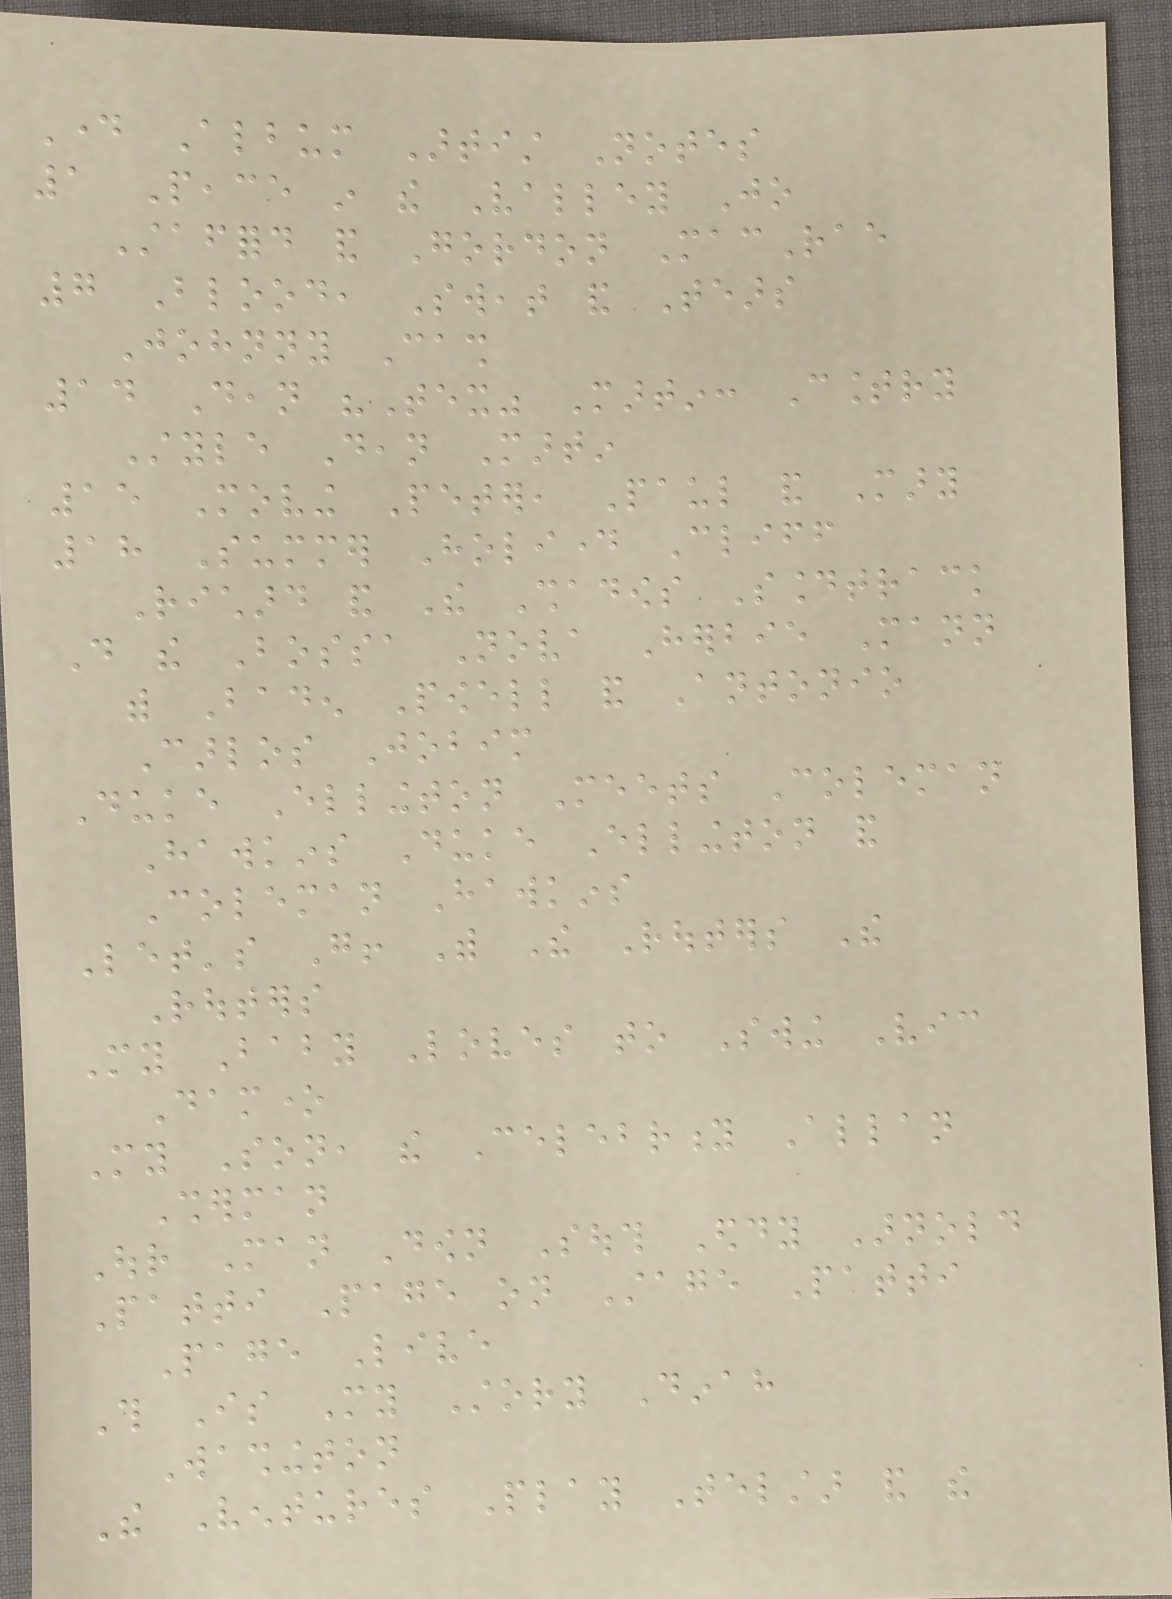Day Album Artist Notes
1 Peace in the Valley Jo
Stafford and Gordon MacRae
7 Blood, Sweat and Tears
Johnny Cash
14 Dean "Tex" Martin: Country
Style Dean Martin
15 Moving Peter, Paul and Mary
18 Summer Holiday Cliff
Richard and The Shadows Soundtrack
Do the Bossa Nova Herbie Mann
with Baden Powell and Antonio
Carlos Jobim
Duke Ellington Meets Coleman
Hawkins Duke Ellington and
Coleman Hawkins
Let's Go! With The Routers The
Routers
My Baby Loves to Swing Vic
Damone
My Son, the Celebrity Allan
Sherman
Our Man Down South Eddy Arnold
Patti Page on Stage Patti
Page Live
This Is My Story Dinah
Washington
The Ventures Play Telstar and the
